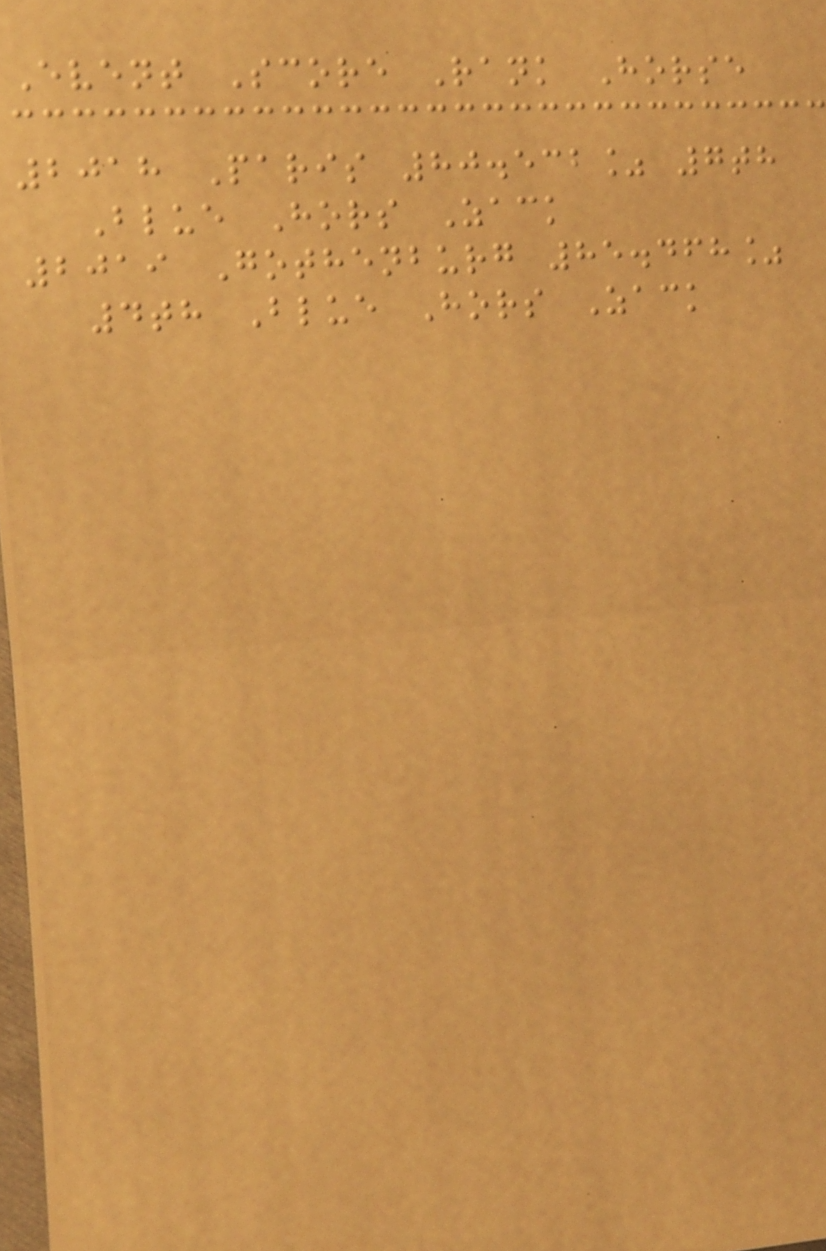Event Score Rank Horse
2018 Paris 80.532% 7th
Blue Hors Zack
2019 Gothenburg 85.468%
4th Blue Hors Zack
